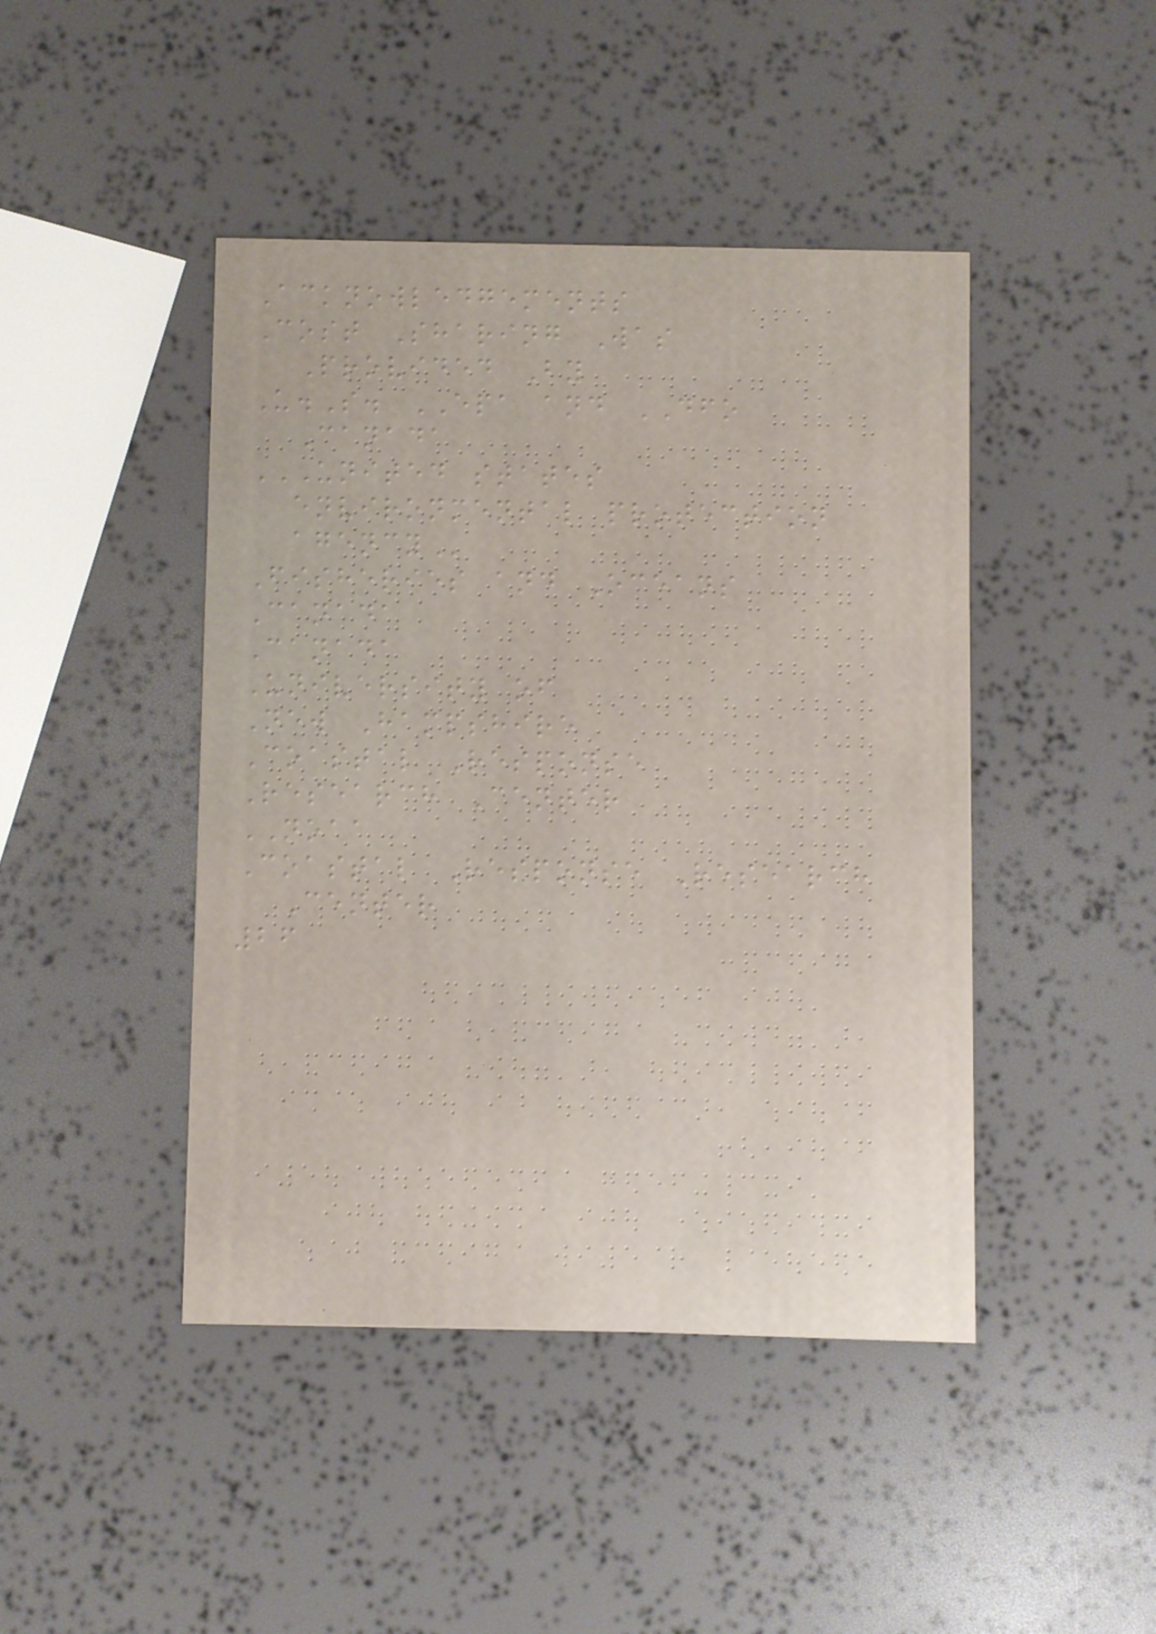Acknowledgements
Cost Sharing Was
Provided By
U.S. EPA and DFO
Canada
UNITED STATES
ENVIRONMENTAL PROTECTION
AGENCY
Fisheries and Oceans
Canada
Canada
University of
New Hampshire
Coastal Response
Research Center
NOAA
Coastal Response Research
Center
26
